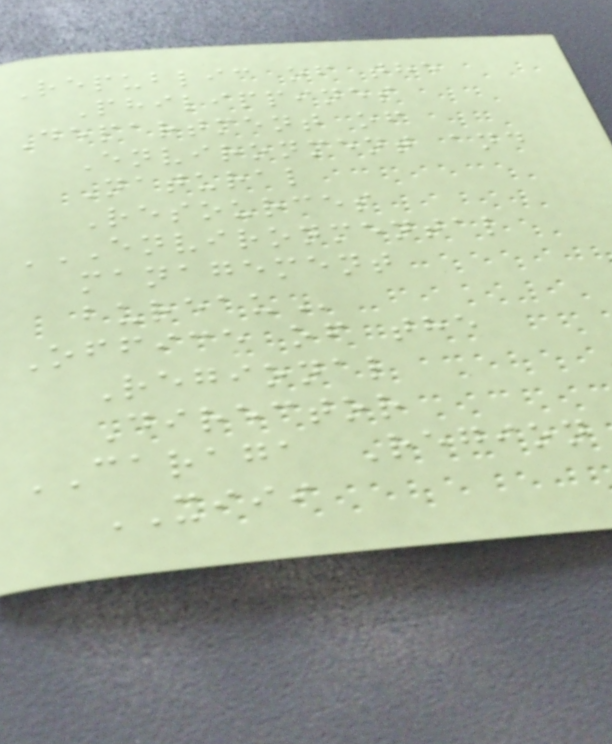Republic of the
Philippines
Department of
Environment and
Natural
Resources
ENVIRONMENTAL
MANAGEMENT
BUREAU
Office of the
Regional
Director
CARAGA Region
XIII
